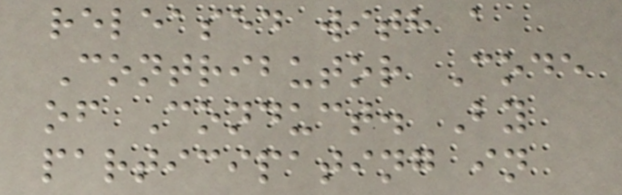released with a
Contributor Code
of Conduct. By
participating in
